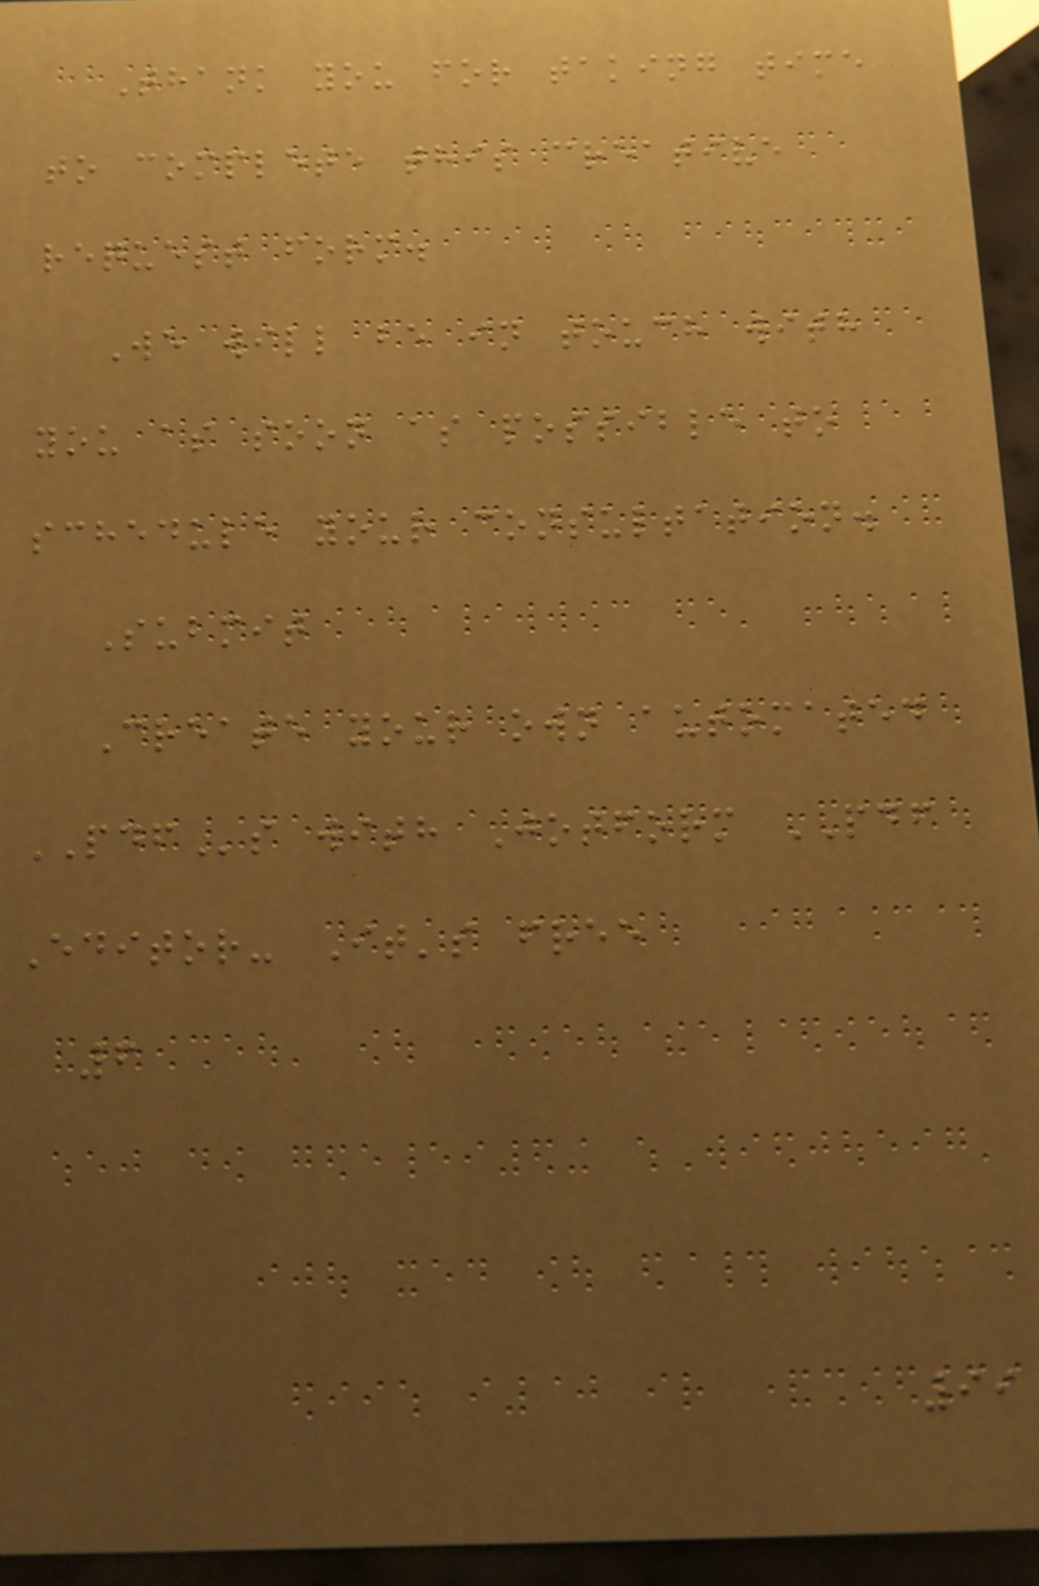Thank you for taking time
to complete this creative
request form.
We will be in touch with
you as soon as possible to
schedule your consultation.
Submit
Create your own automated
PDFs with Jotform PDF
Editor- It's free
6
99
